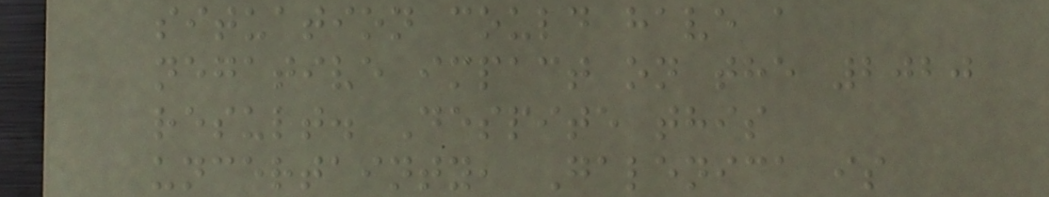situation could have a
negative impact on the 2020
result. Despite this
uncertainty, Galenica is
